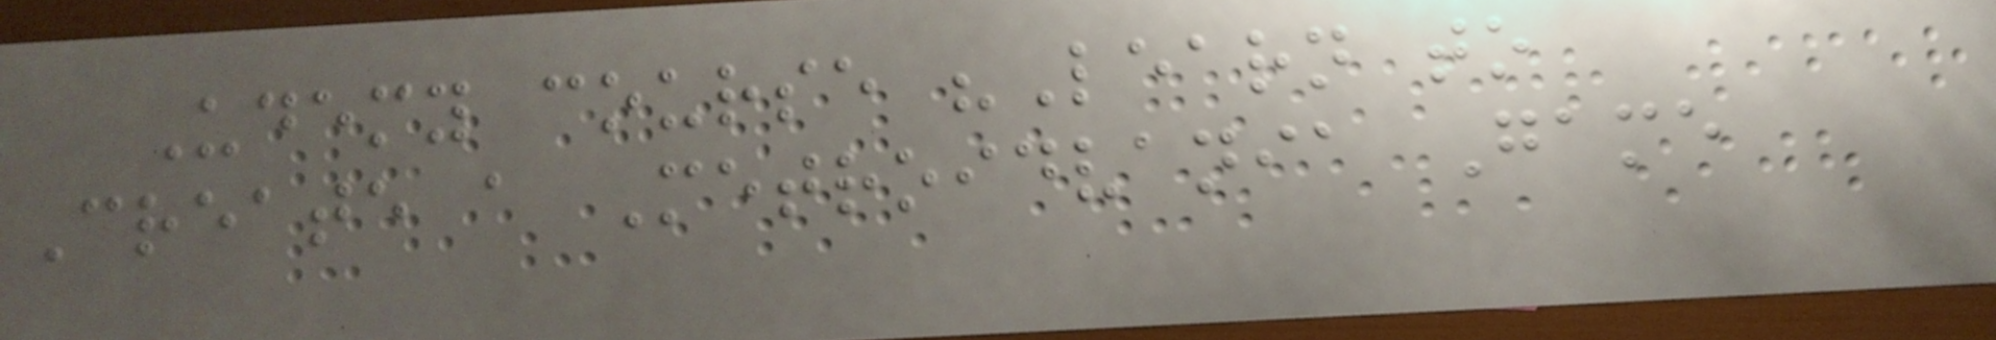Udemy course "Learn to
Create a Metroidvania Game
